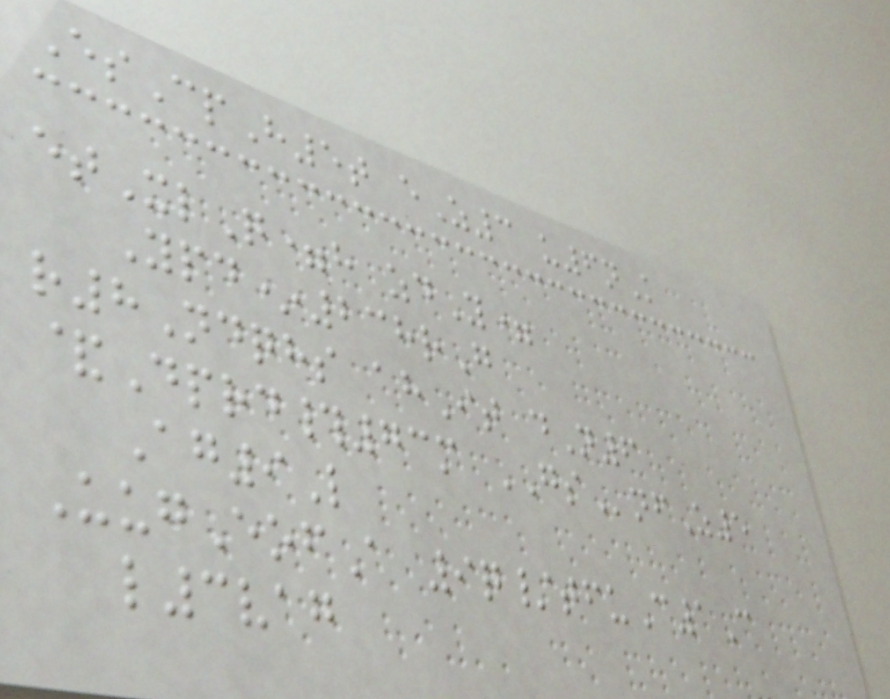EsCpH5t eZ3 u6nK
etXlQ=h zdY=
Ypd*238rG
r8Ndqhs ahIt dN6
&Dprd#73m GSnfZ5
Ag9L
UugEofA 9q/tfuC1C
l3vag
